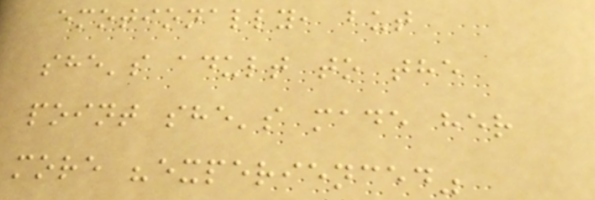emotionally, but
she's adult to the
point she's made her
more "experienced"
